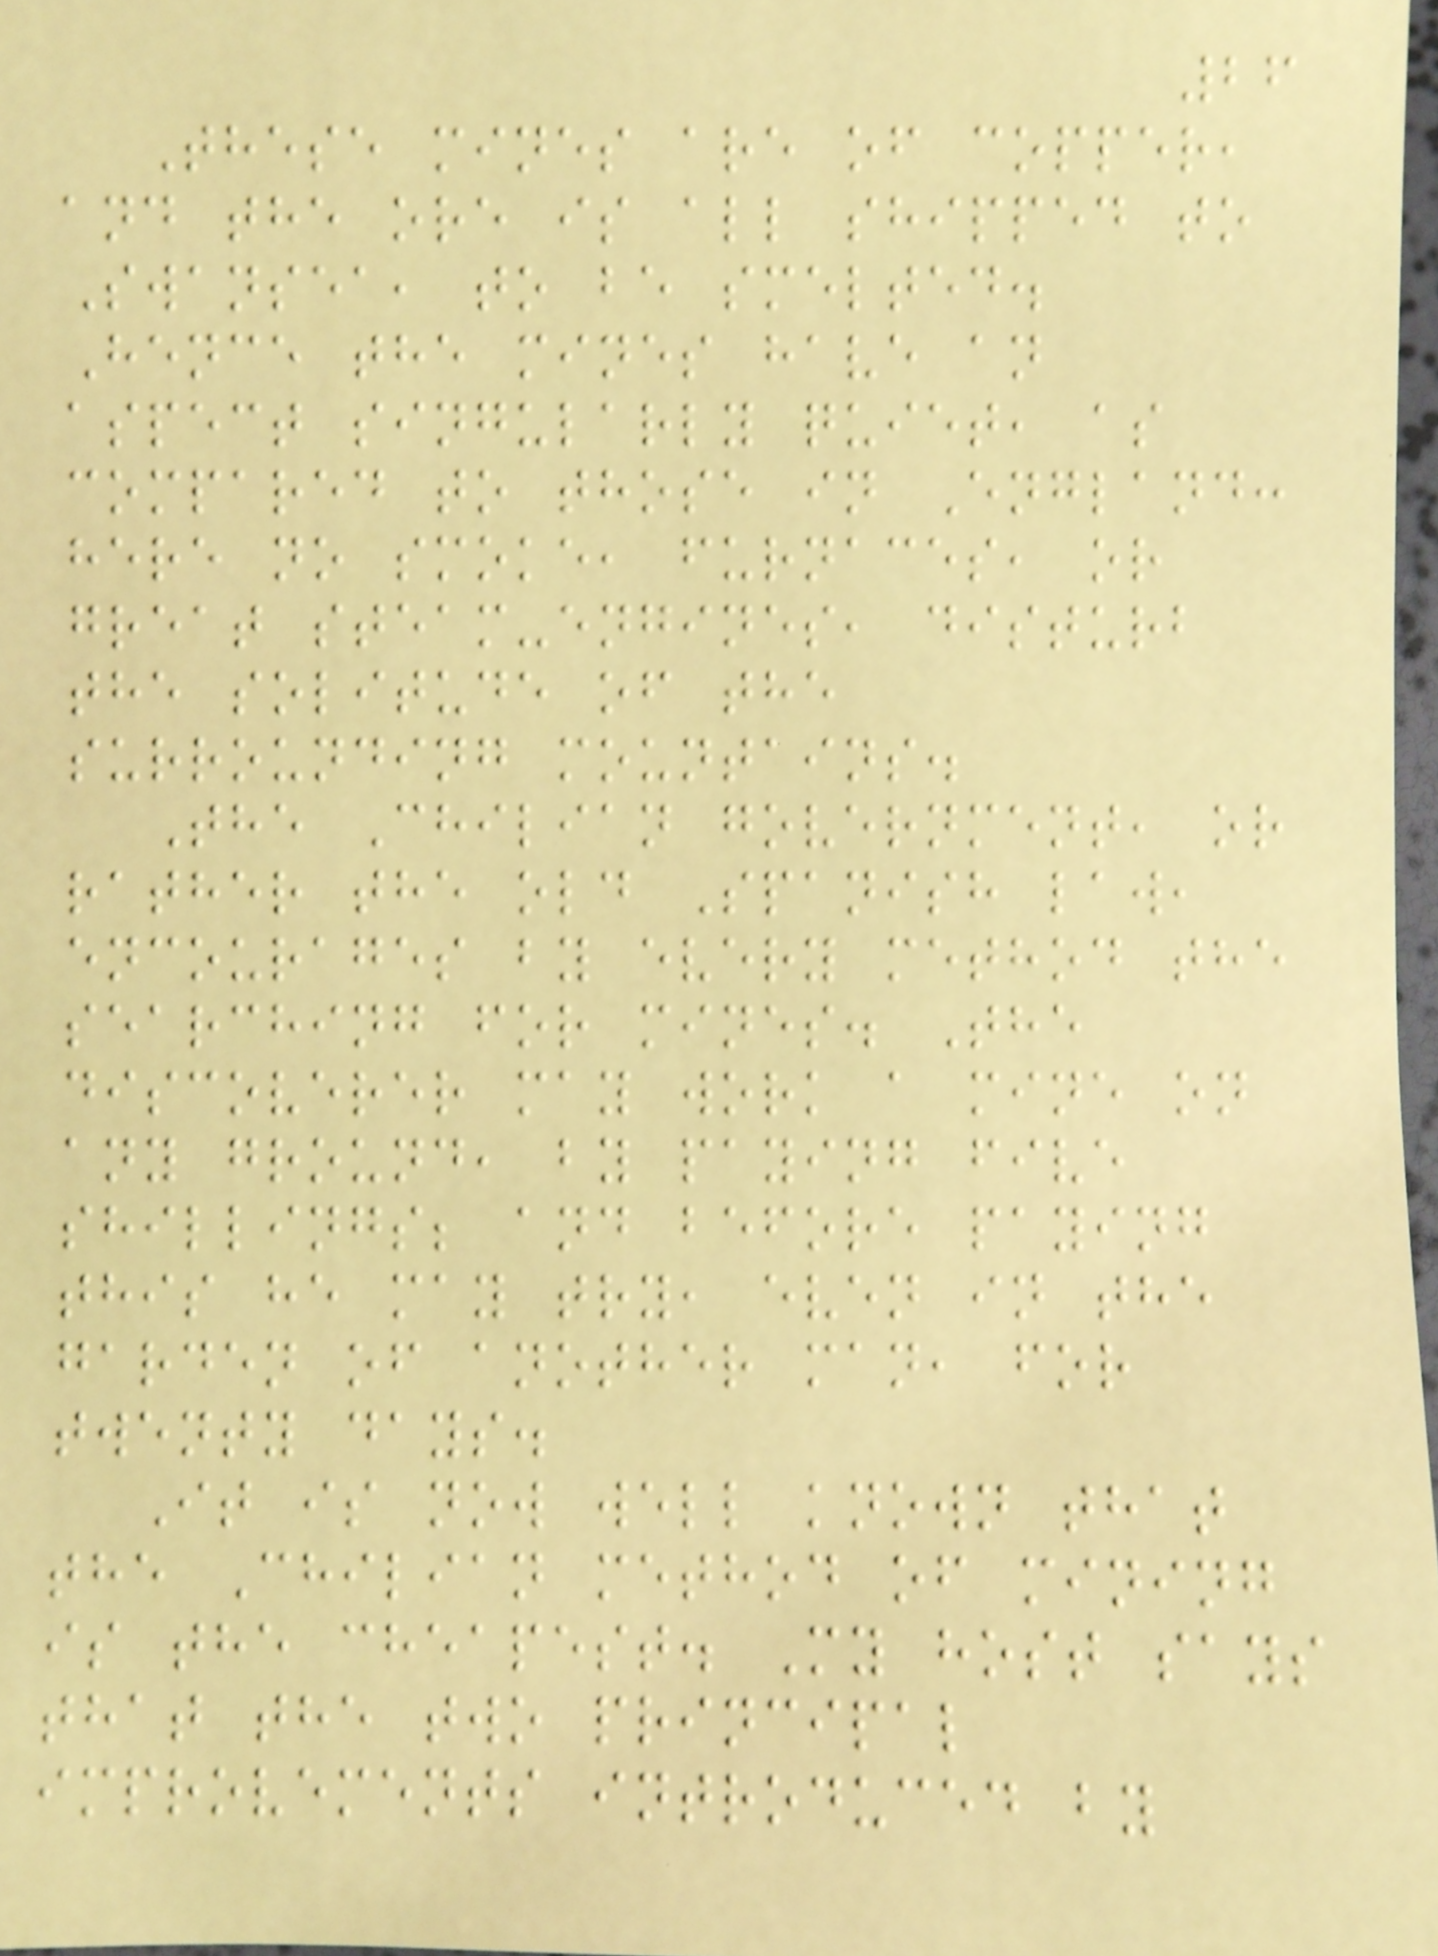26
These mines are of copper,
and the ore is all shipped to
Swansea, to be smelted.
Hence the mines have an
aspect singularly quiet, as
compared to those in England:
here no smoke, furnaces, or
great steam-engines, disturb
the solitude of the
surrounding mountains.
The Chilian government, or
rather the old Spanish law,
encourages by every method the
searching for mines. The
discoverer may work a mine on
any ground, by paying five
shillings; and before paying
this he may try, even in the
garden of another man, for
twenty days.
It is now well known that
the Chilian method of mining
is the cheapest. My host says
that the two principal
improvements introduced by
